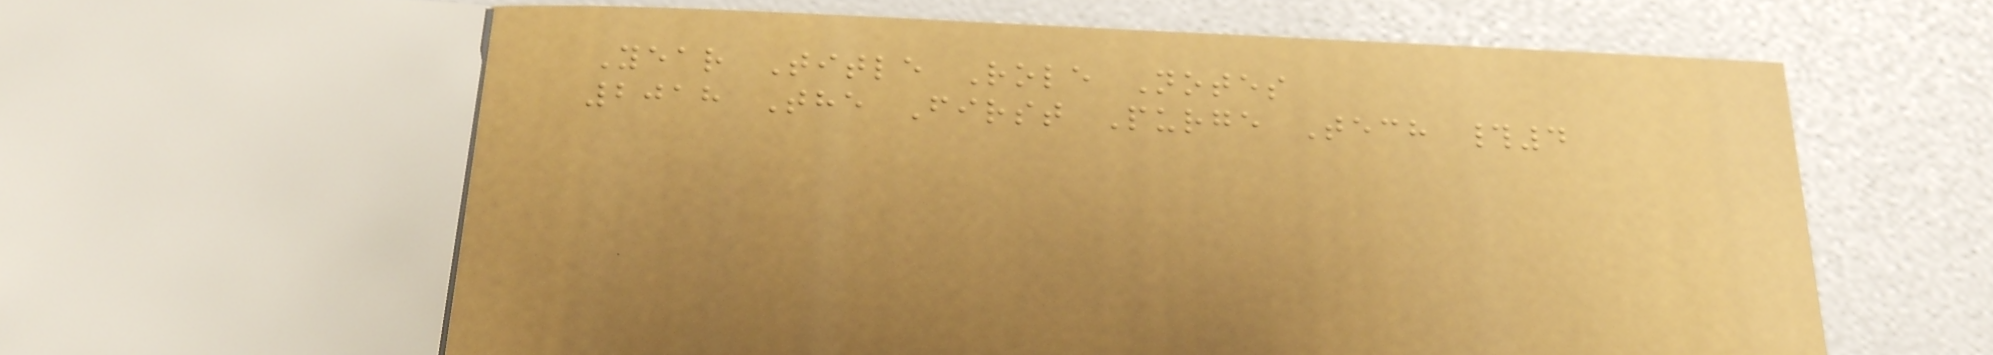Year Title Role Notes
2018 The First Purge Tech #4
